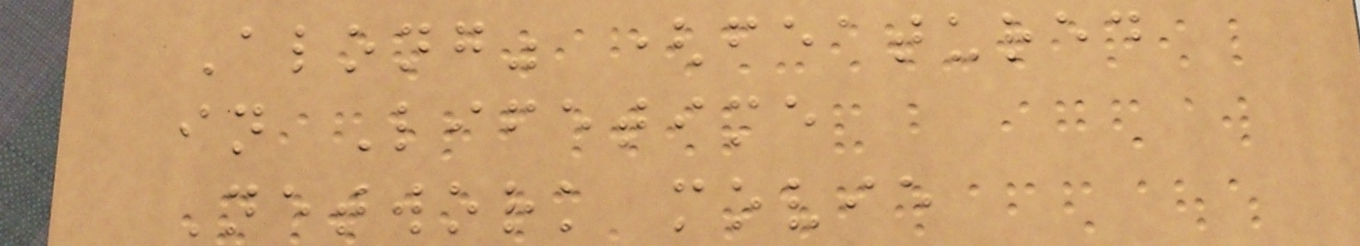Along" (featured
in Lifetime
Network movie
